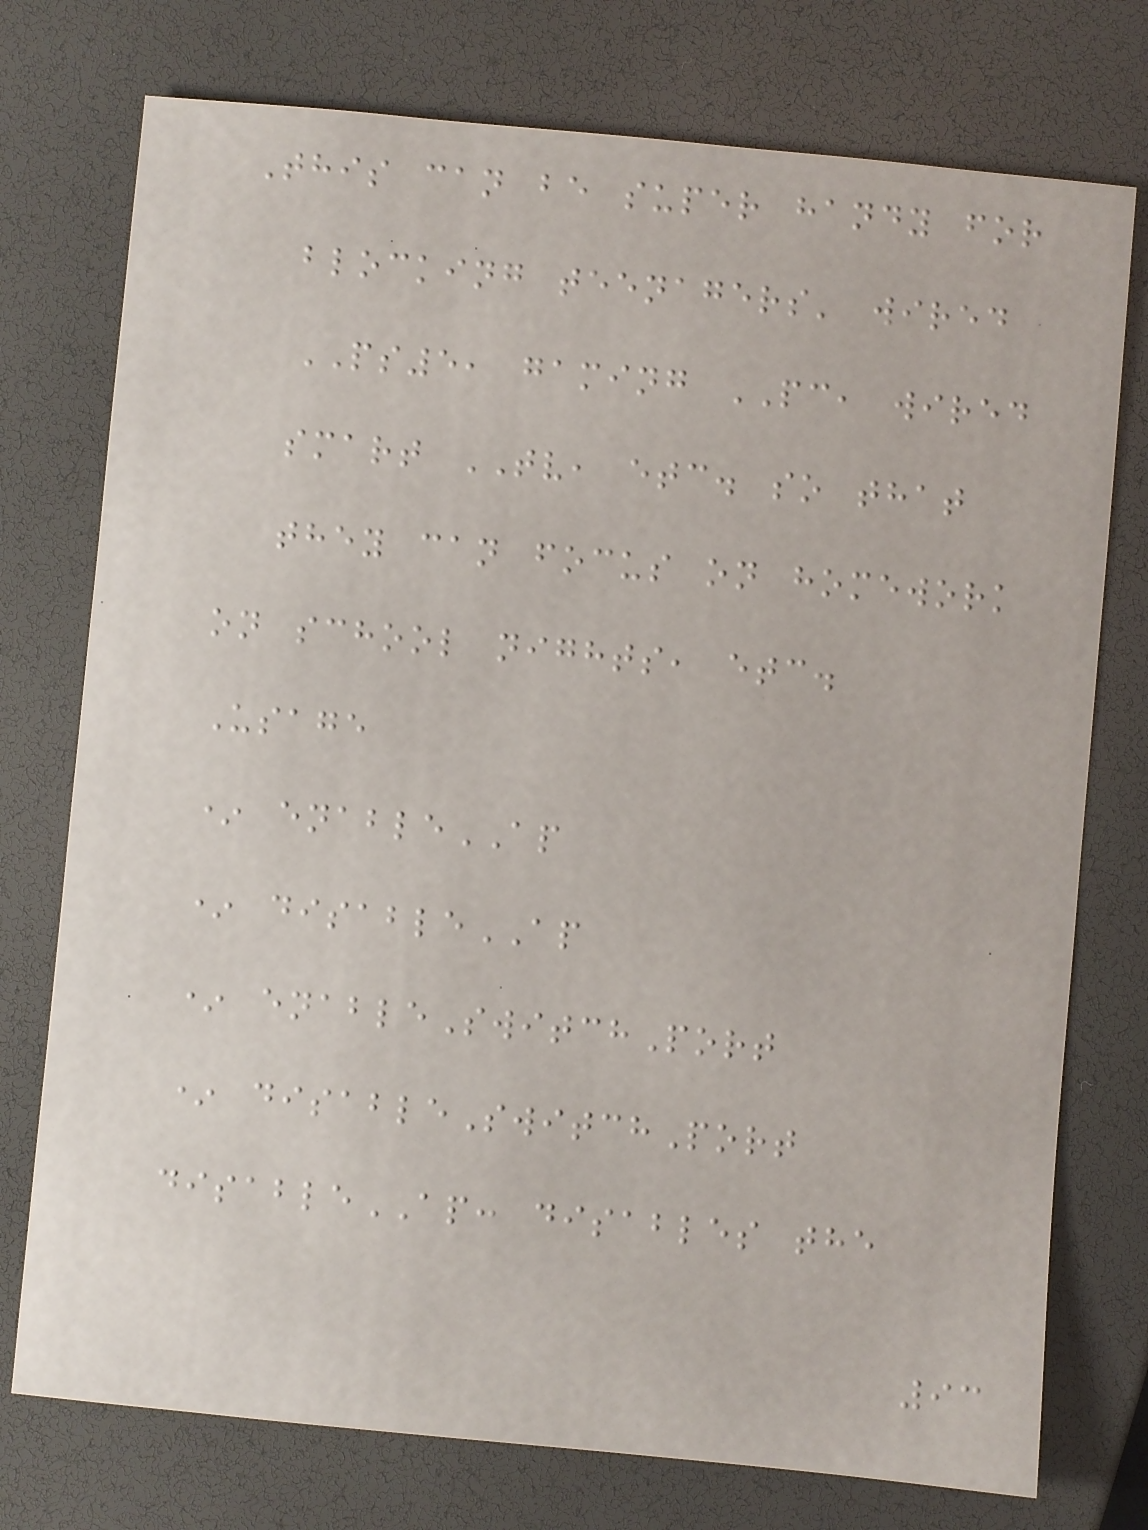This can be super handy for
blocking teenagers' wired
PS5, gaming PC, wired
smart TV, etc. so that
they can focus on homework
on school nights, etc.
Usage
* enableAP
* disableAP
* enableSwitchPort
* disableSwitchPort
disableAP: disables the
93
